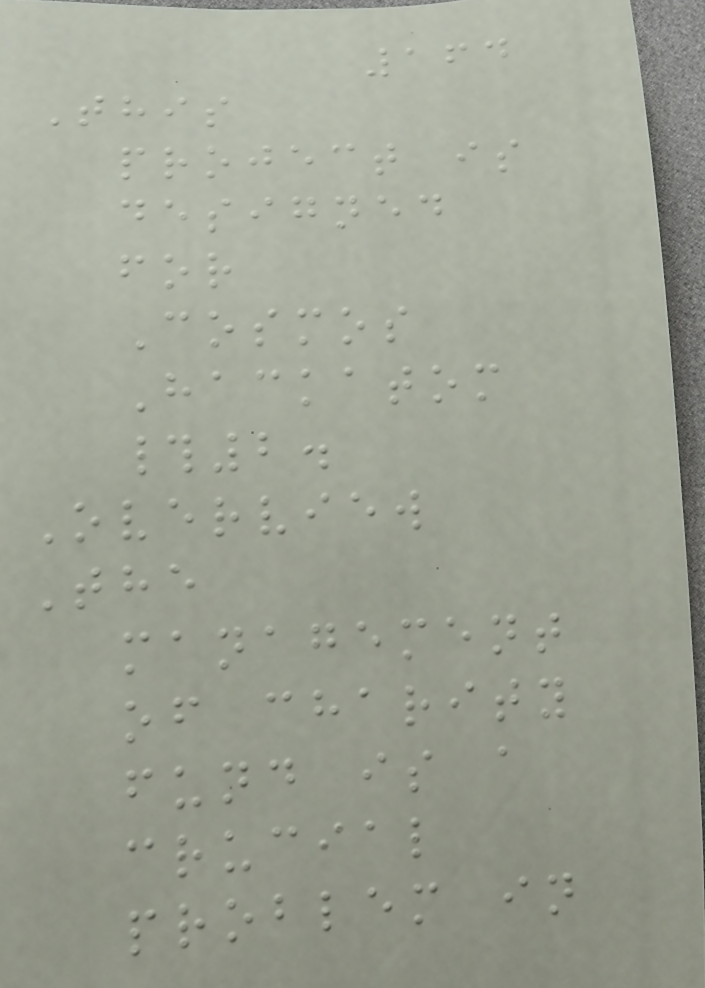164
This
project is
designed
for
Cosmos
Hackatom
#2.
Overview
The
management
of charity
fund is a
crucial
problem in
